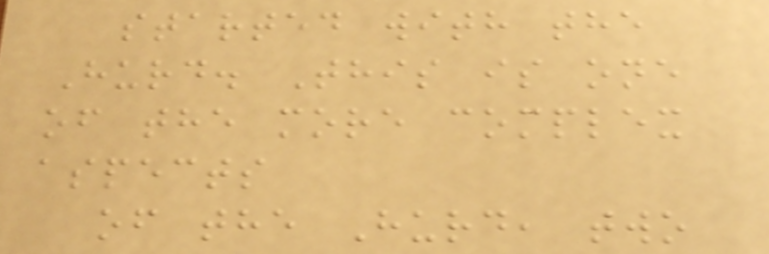started with the
Hurd. This is one
of the more complex
aspects
of the Hurd, two
